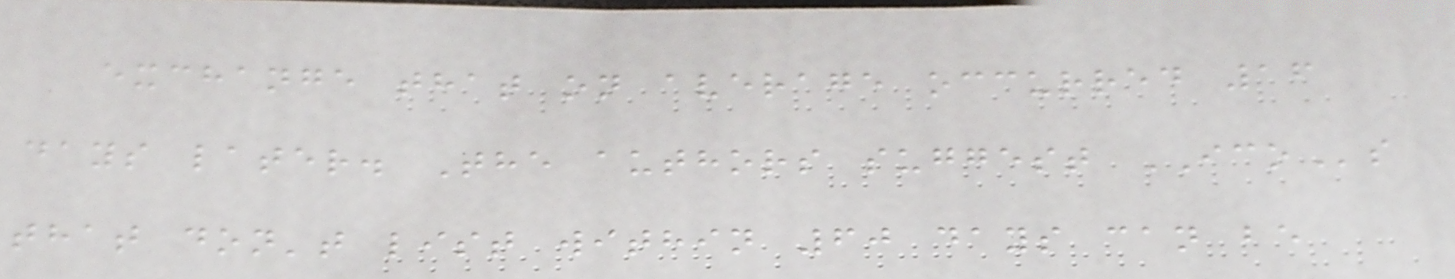exchange that on average occurred 16
days later. The authors suggest ICOs
that don't list within 60 days can be
